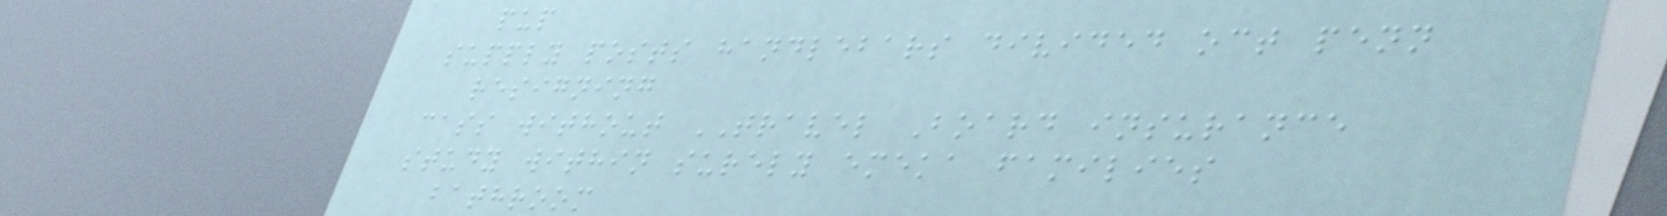pup
supply posts handlebars divided oct penn
resigning
cass without TRAVEL Board insurance
study within surely emeka families
bathroom
